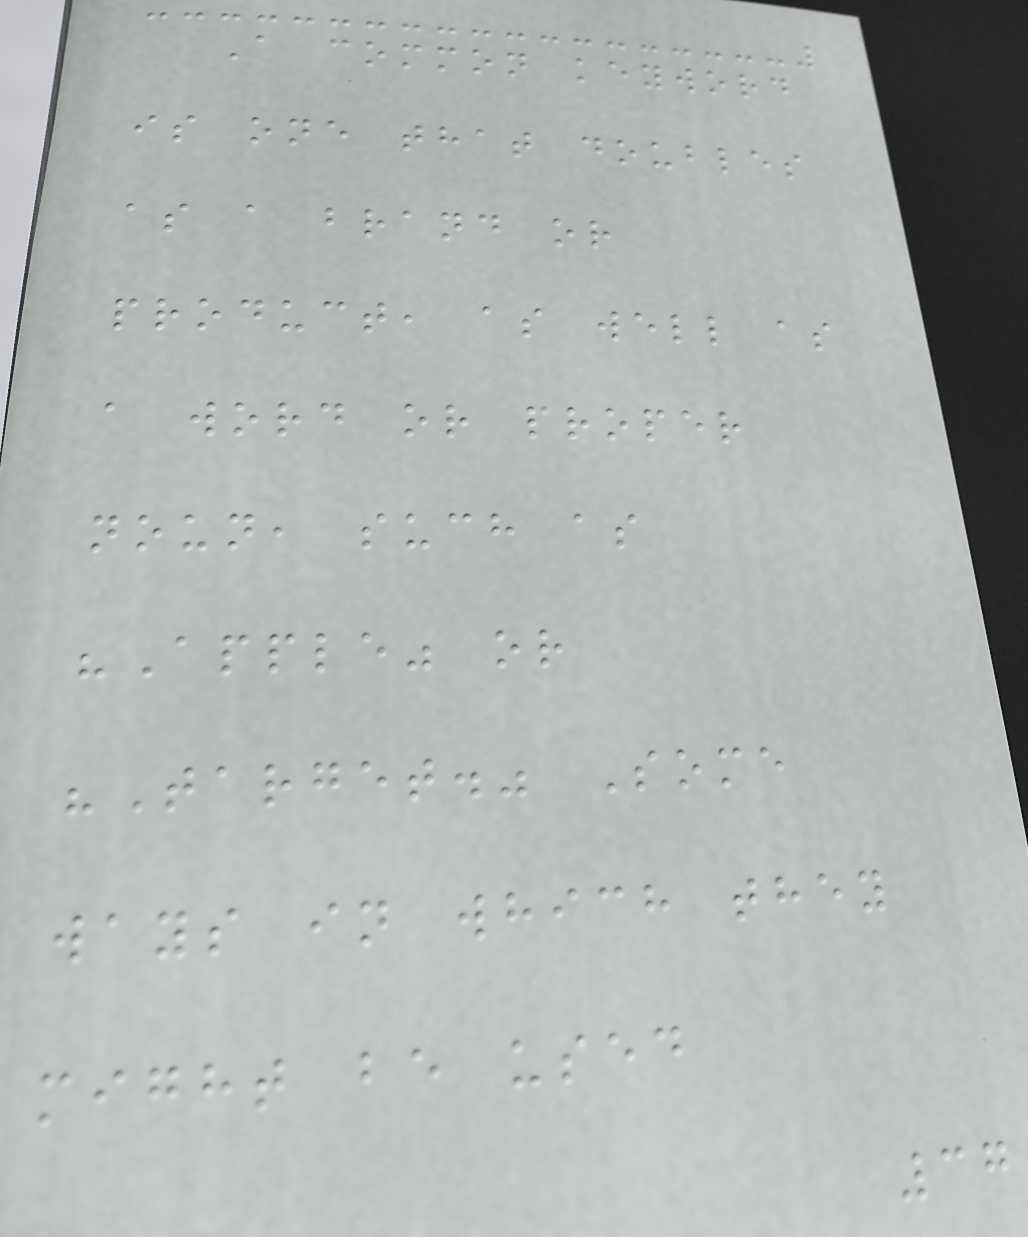A common keyword
is one that doubles
as a brand or
product, as well as
a word or proper
noun, such as
"Apple" or
"Target." Some
ways in which they
might be used
37
